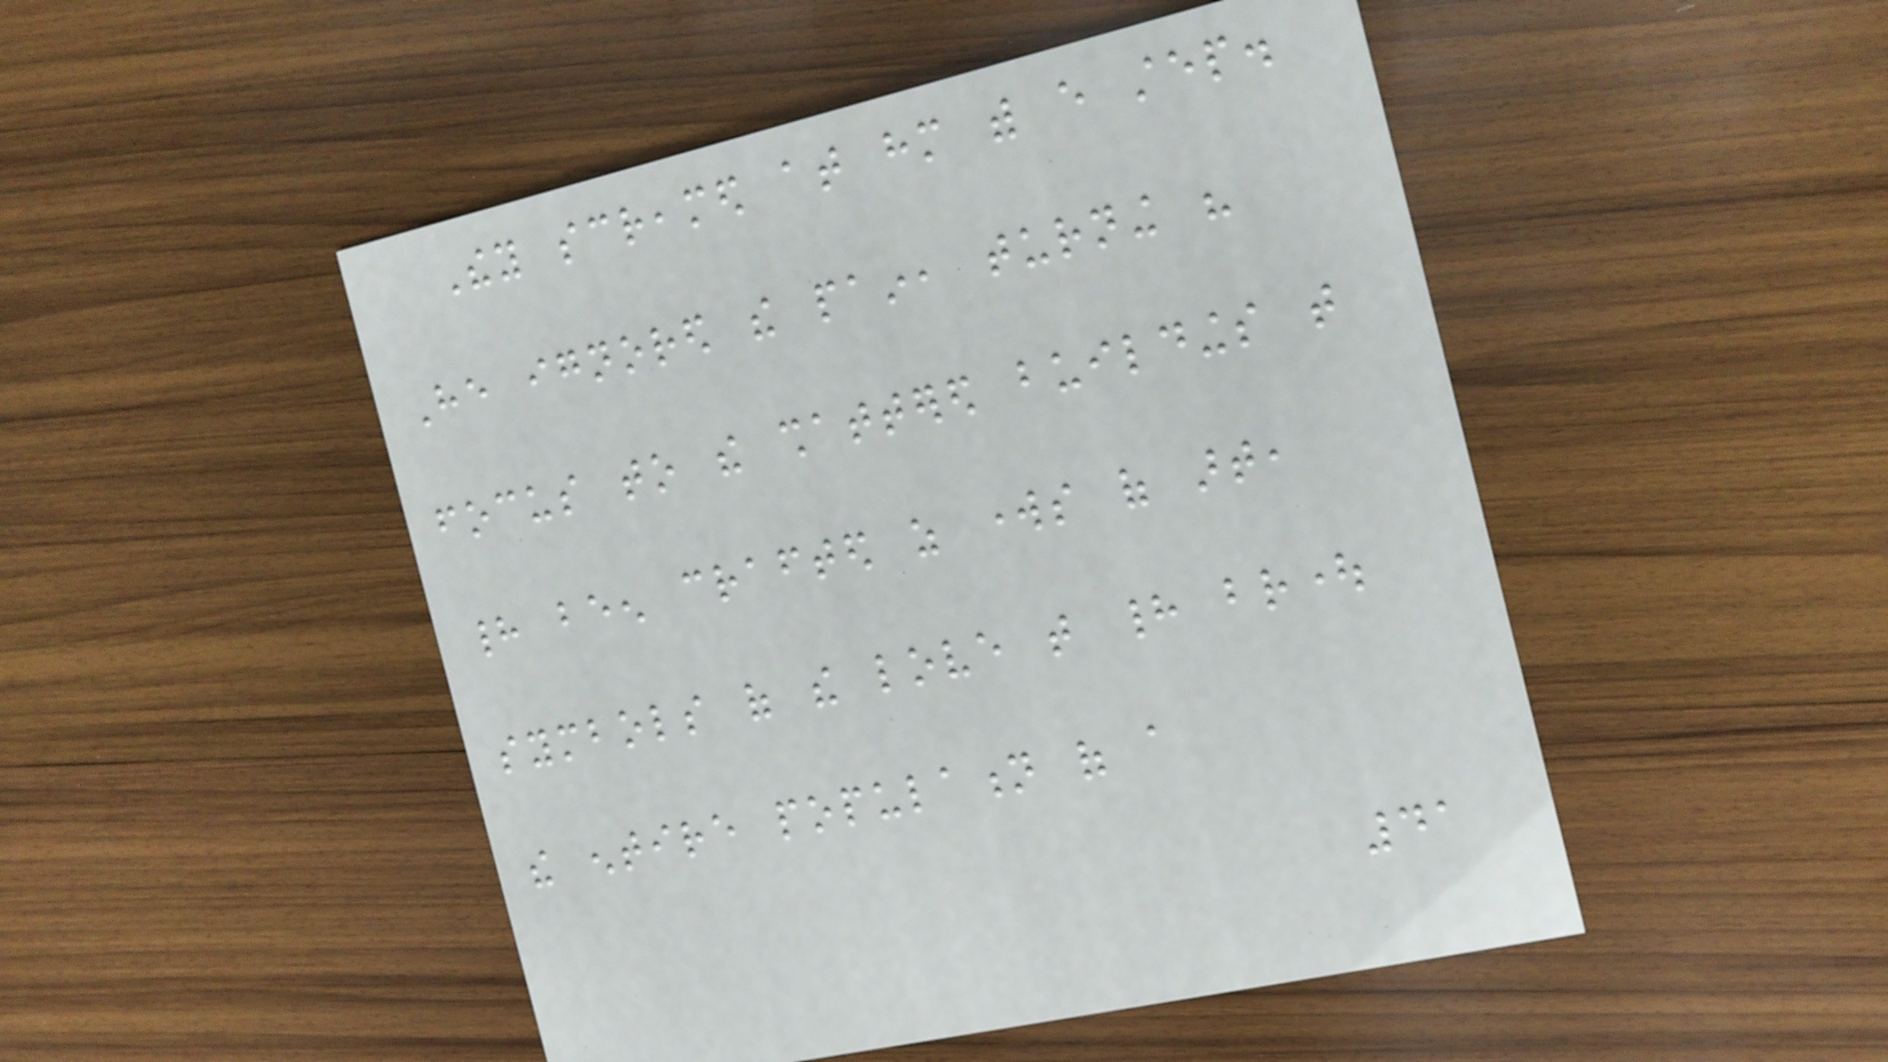They screamed at him with every step.
He ignored the pain, turning his
focus to the shattered buildings that
had been crafted as works of art,
symbols of the love that had brought
the entire population of a
41
